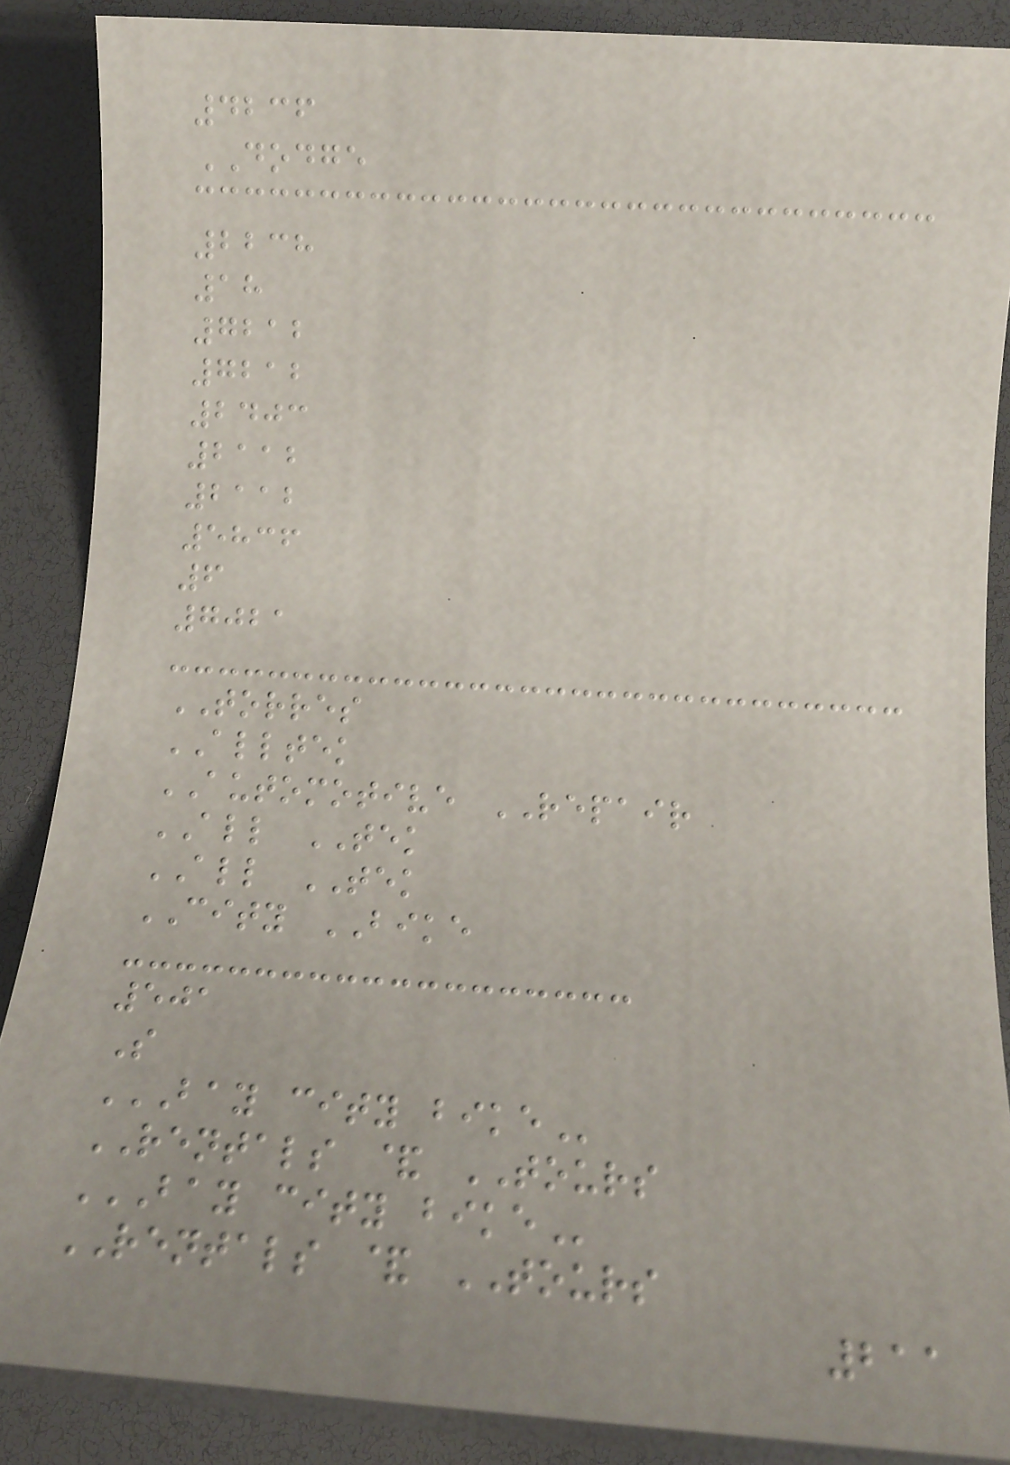4236
DODGE
2238
18
7212
7212
2403
2112
2112
5836
6
7021
TORRES
ALLTEK
AUTOMOTIVE REPAIR
ALL TEK
ALL TEK
CITY BIKE
501
S
BAY CITY BIKE
RENTALS & TOURS
BAY CITY BIKE
RENTALS & TOURS
211
